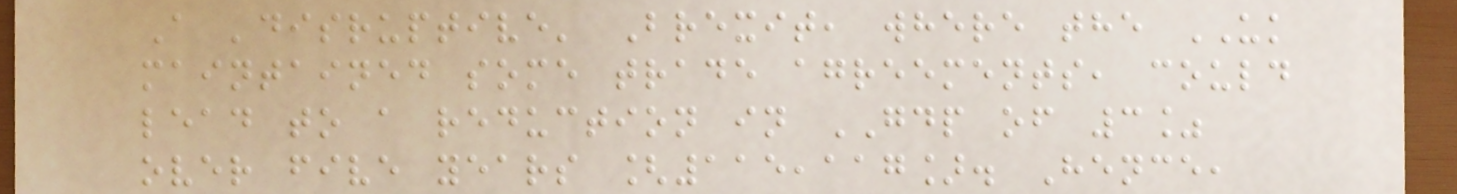A 'disruptive' Brexit, where the UK
maintained some trade agreements, could
lead to a reduction in GDP of 3%
over five years [115,117]. Hence,
